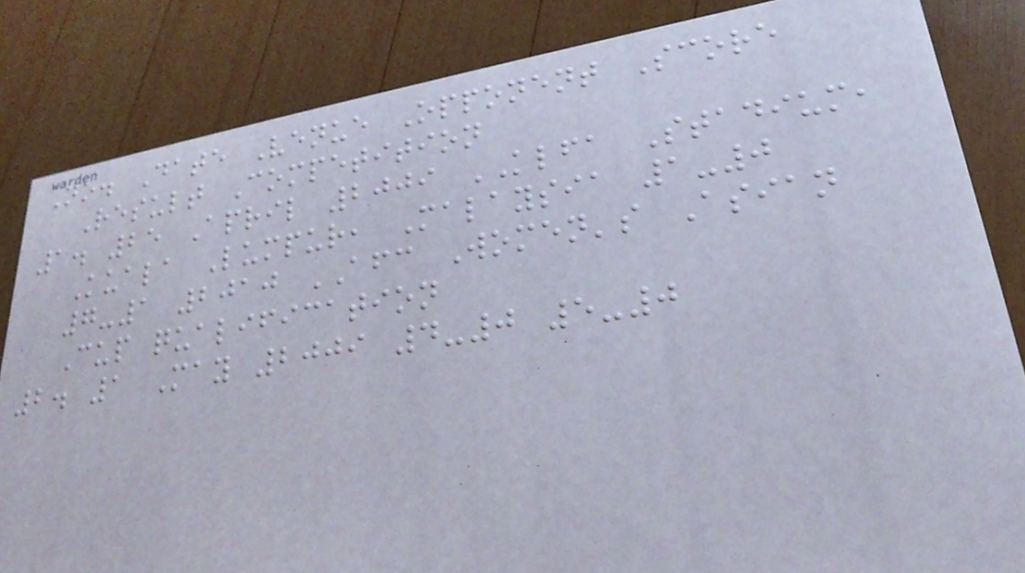No. Date Venue Opponent Score
Result Competition
1. 25 April 2009 KLFA Stadium,
Kuala Lumpur, Malaysia 1-0
7-1 2010 AFC Women's Asian
Cup qualification
2. 1 May 2009 4-0 5-0
